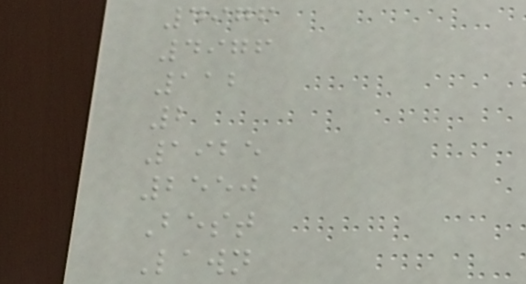4976
4976
112
2
1925
2550
Best
Lawn
